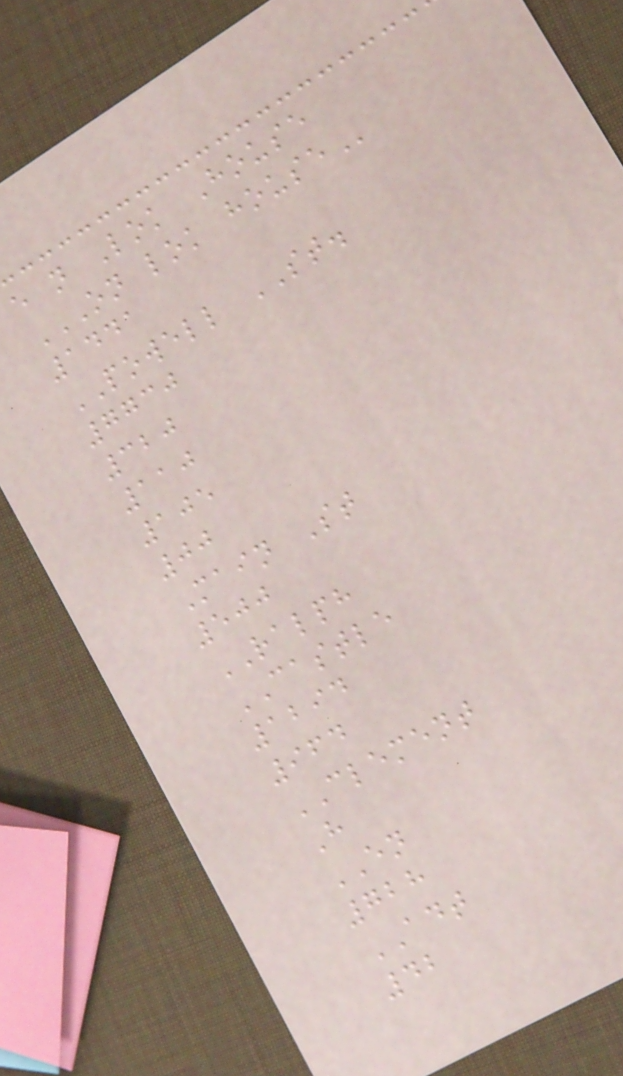e n Lok House
ON LOK HOUSE
1441
POWELL ST.
7730
320
110
105
00
Main St
500
RALPH
CASTLE
1294
964
CLEMENT
H
EN
728
ADT
42
